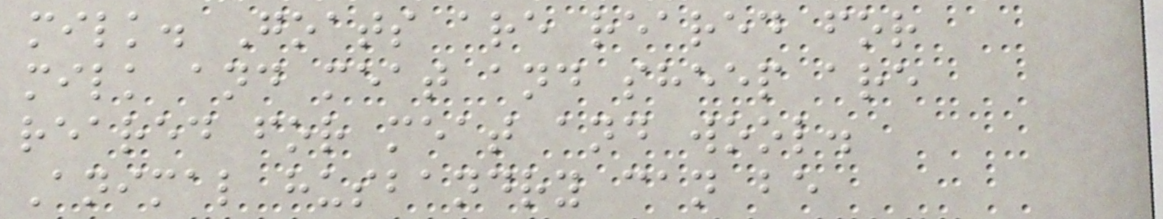milk. Goats are reared for
milk and meat and sheep are
reared for meat and wool.
Animal husbandry can be
